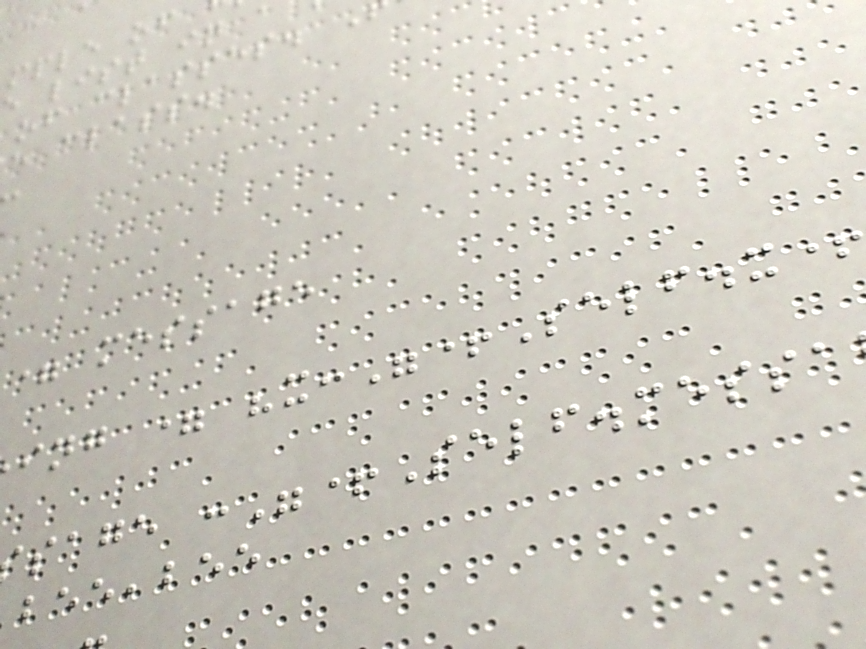of classes.
e class.
= message
ing = "x:"+Self.x
sage :"+Self.messa
